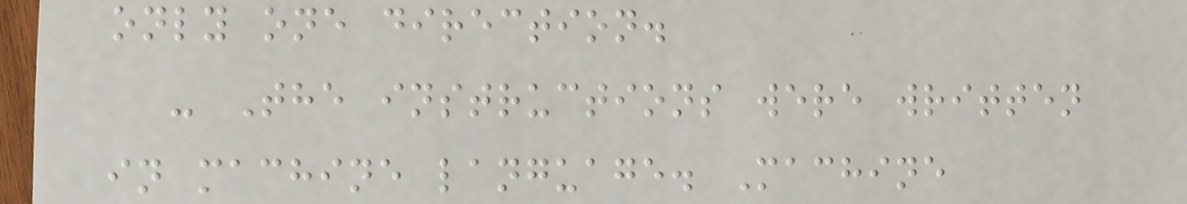only one direction.
- The instructions were written
in machine language. Machine
